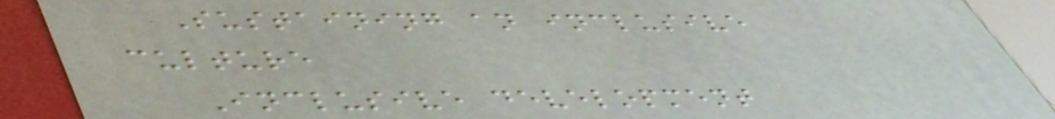Sustaining an inclusive
culture
Inclusive development
